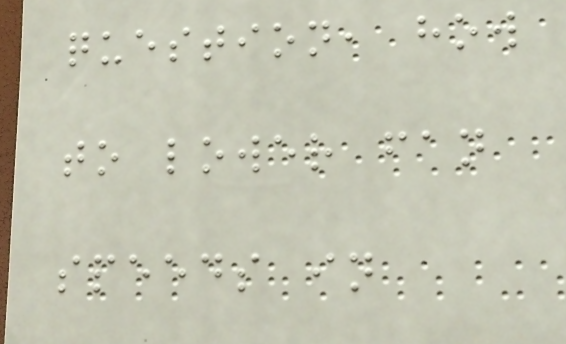question, how
to lower fan
speeds in
